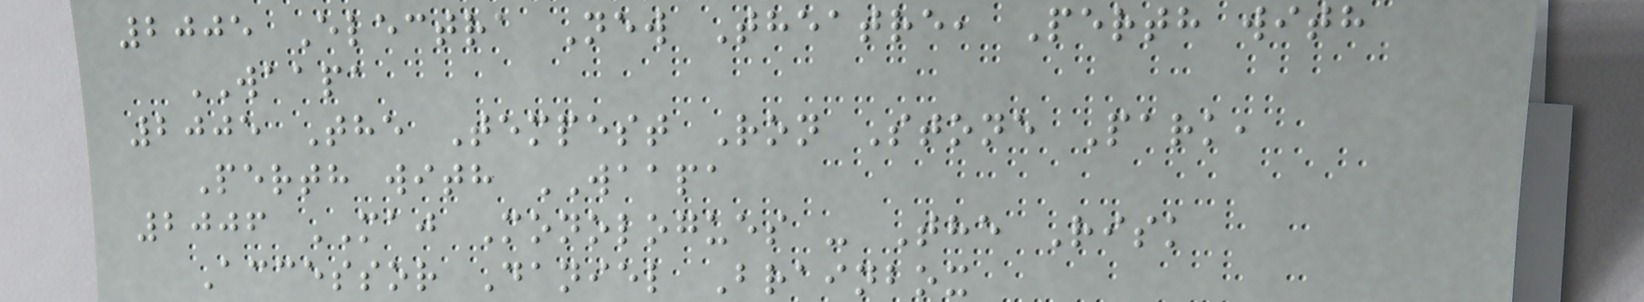2005 Electra New Theatre, Perth with
WAAPA
2005 The Tempest Ron Stone Park,
Perth with WAAPA
2006 MAJ Monologues - The Risk
Accessor Daniel Brainbox
